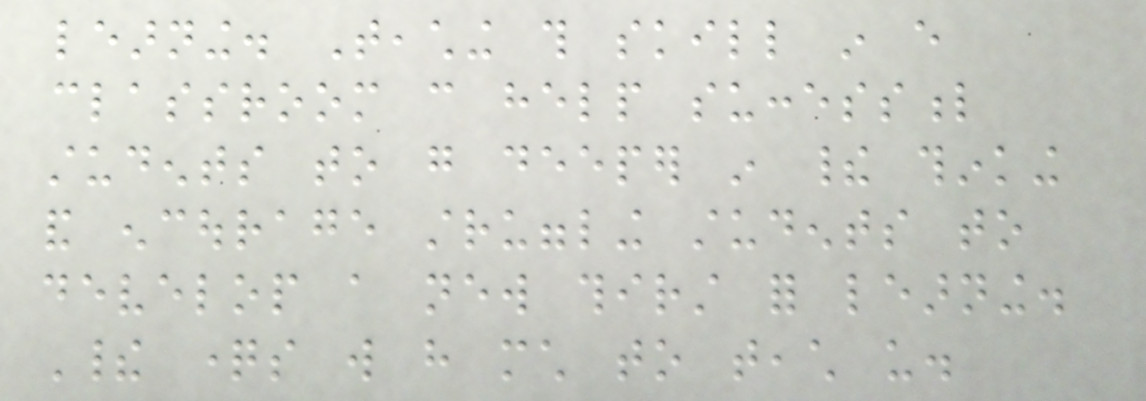learning. Teaching this skill in every
classroom can help successful
students to go deeper in their thinking
and encourage struggling students to
develop a new thirst for learning.
Their questions will have much to teach us.
